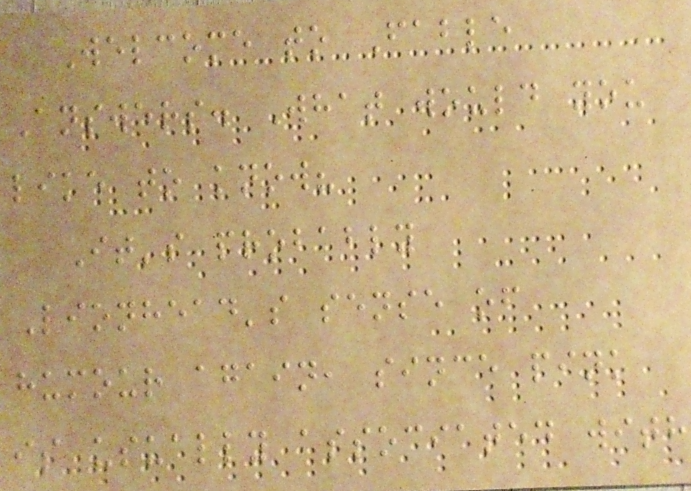Welcome to Fable
Answers. What would you
like to know?
It's probably
Lionhead's sense of
humour again, since pink
is usually associated with
